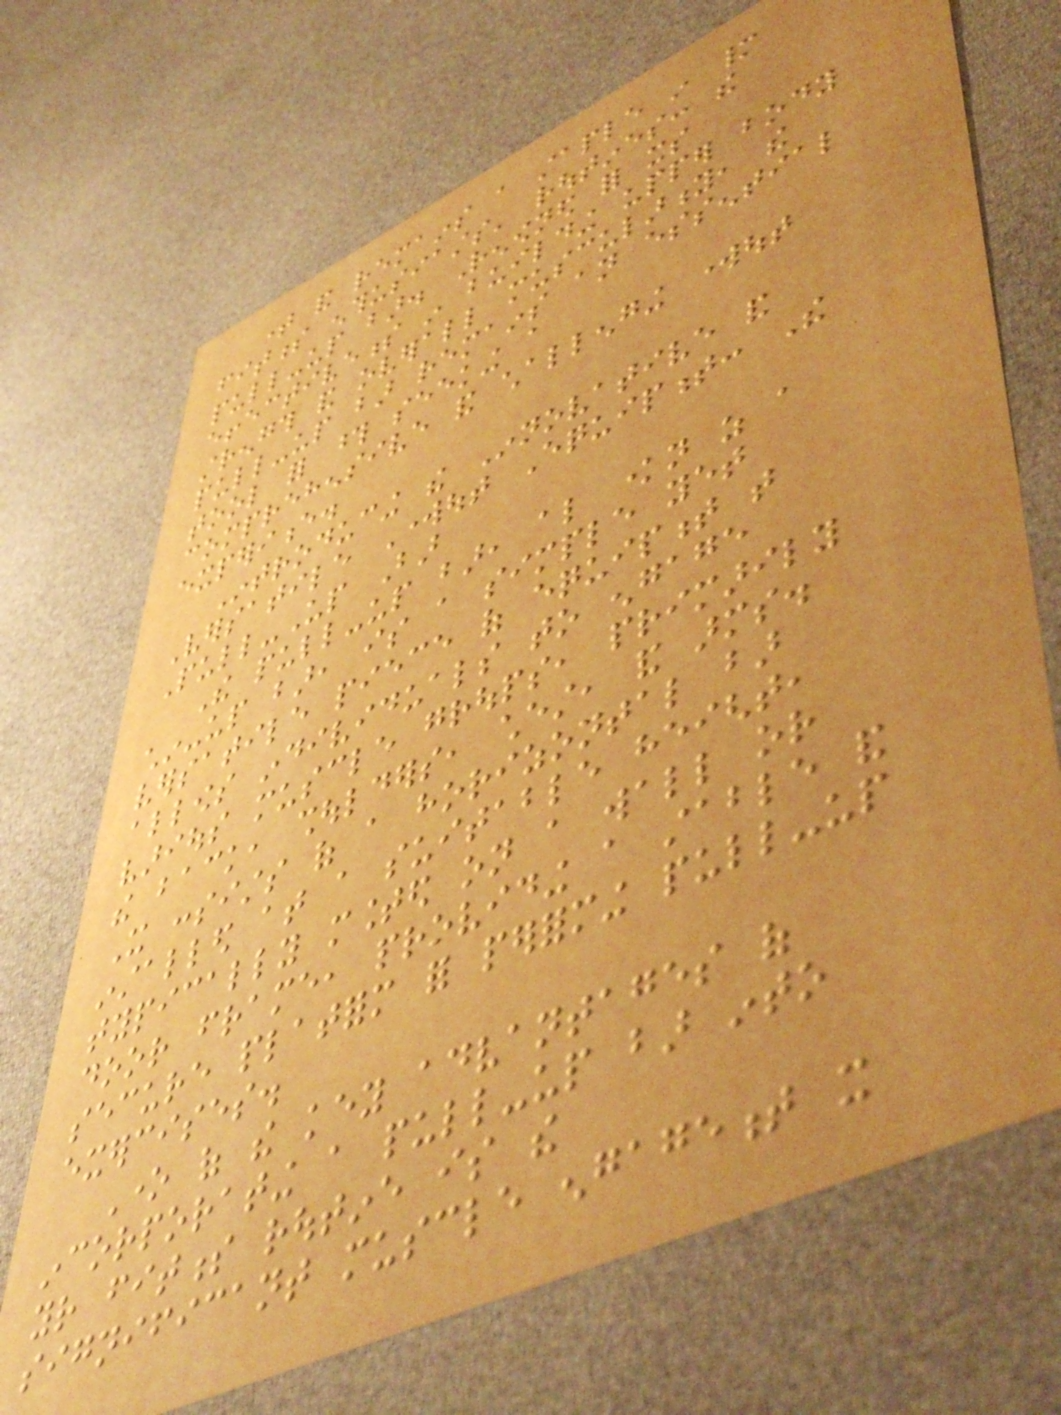time and remains a staple in many
fitness enthusiasts' routines: the
pull-up bar. Renowned for its
effectiveness in building upper body
strength and overall muscularity, the
pull-up bar remains an essential
tool for those seeking a
comprehensive and challenging workout
experience.
Introducing the Innovative and
Versatile Workout Equipment: The
Pull-Up Bar
The pull-up bar, also known as a
chin-up bar, is a simple yet
versatile piece of equipment that
allows individuals to engage
various muscle groups, primarily
the back, shoulders, chest, and arms.
It consists of a horizontal bar
installed at a suitable height,
typically mounted on a wall or
door frame, providing a stable and
secure platform for performing pull-up
exercises.
One of the key advantages of
incorporating a pull-up bar into
your fitness routine is the
significant muscle engagement it
